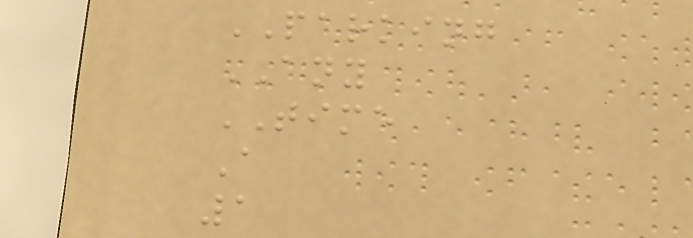PARKING
ANY
TIME
A
1
